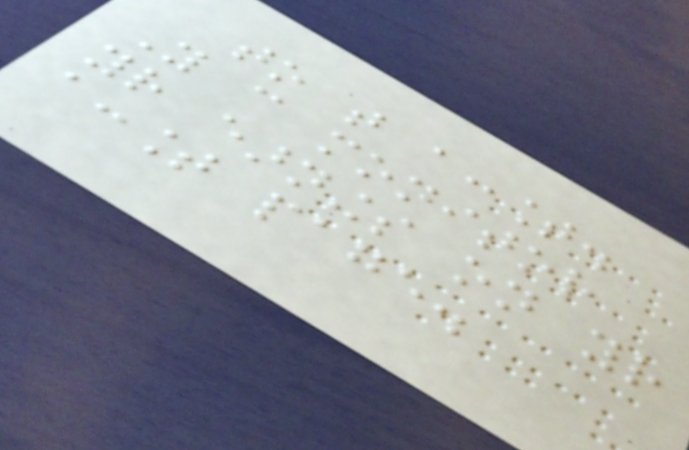to that account.
You can monitor
your earnings on your
account page.
